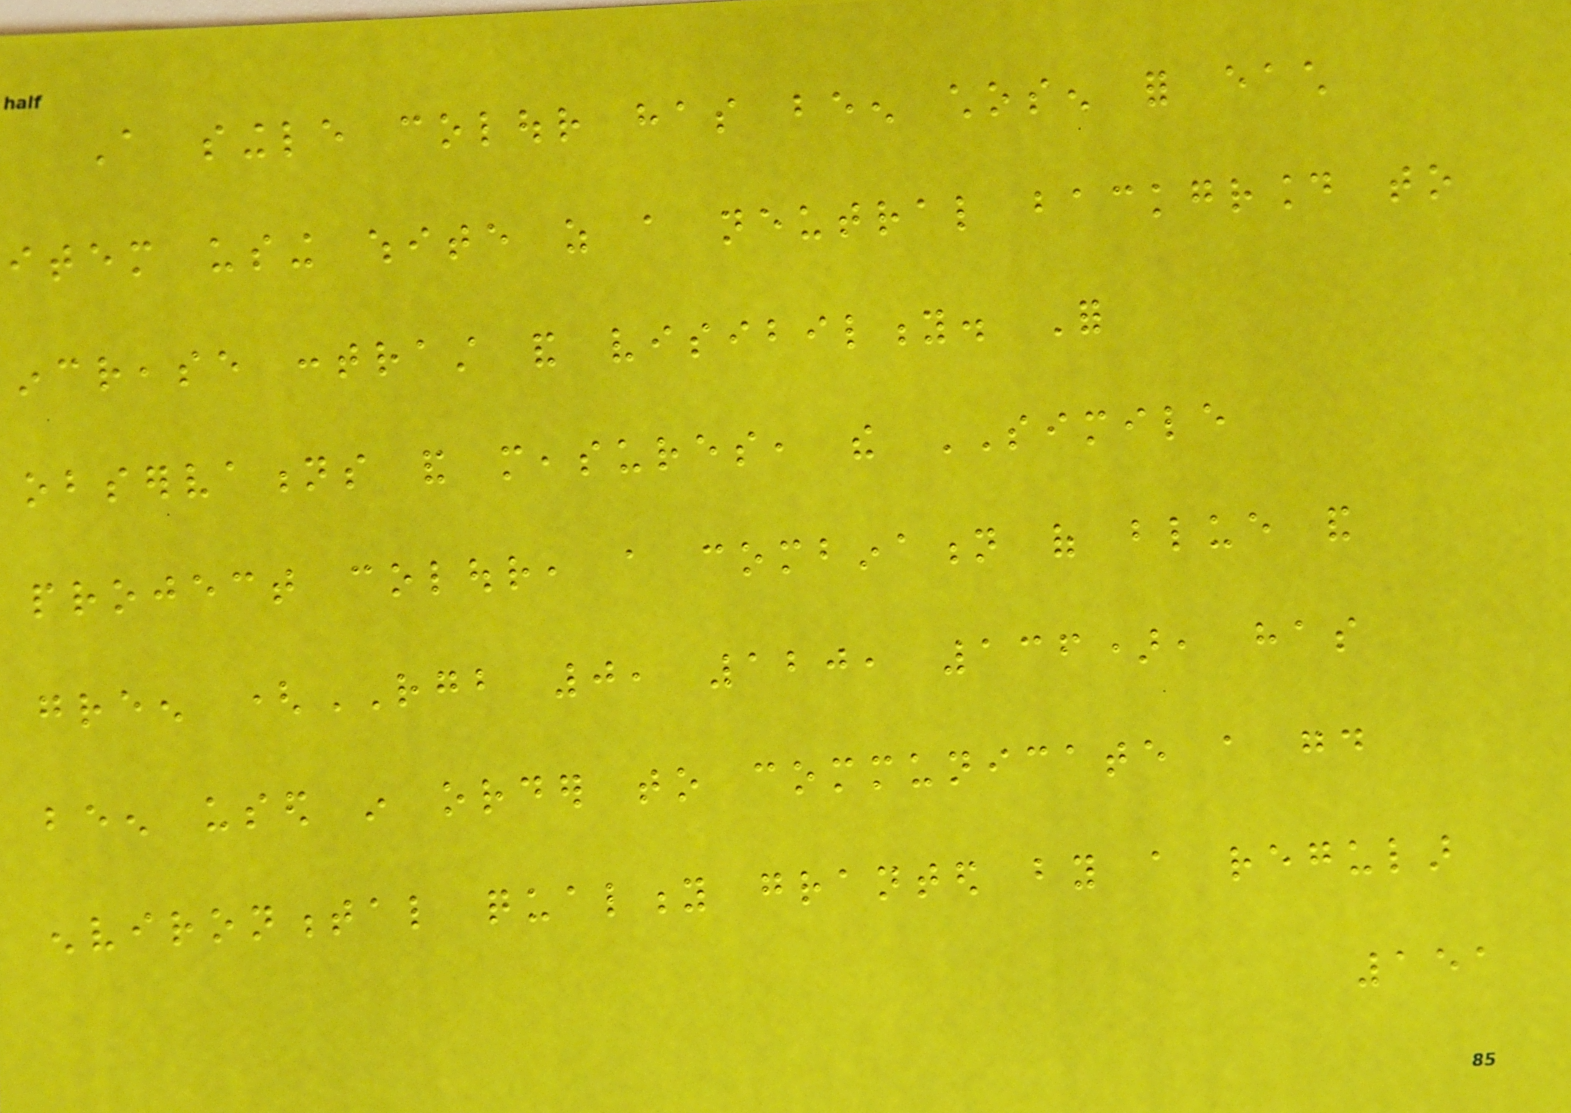A single colour has been chosen for each
item using white as a neutral background to
increase contrast and visibility. For
observations and measures, the SIMILE
project colour, a combination of blue and
green (RGB 0, 120, 136), has
been used in order to communicate a good
environmental quality granted by a regular
151
